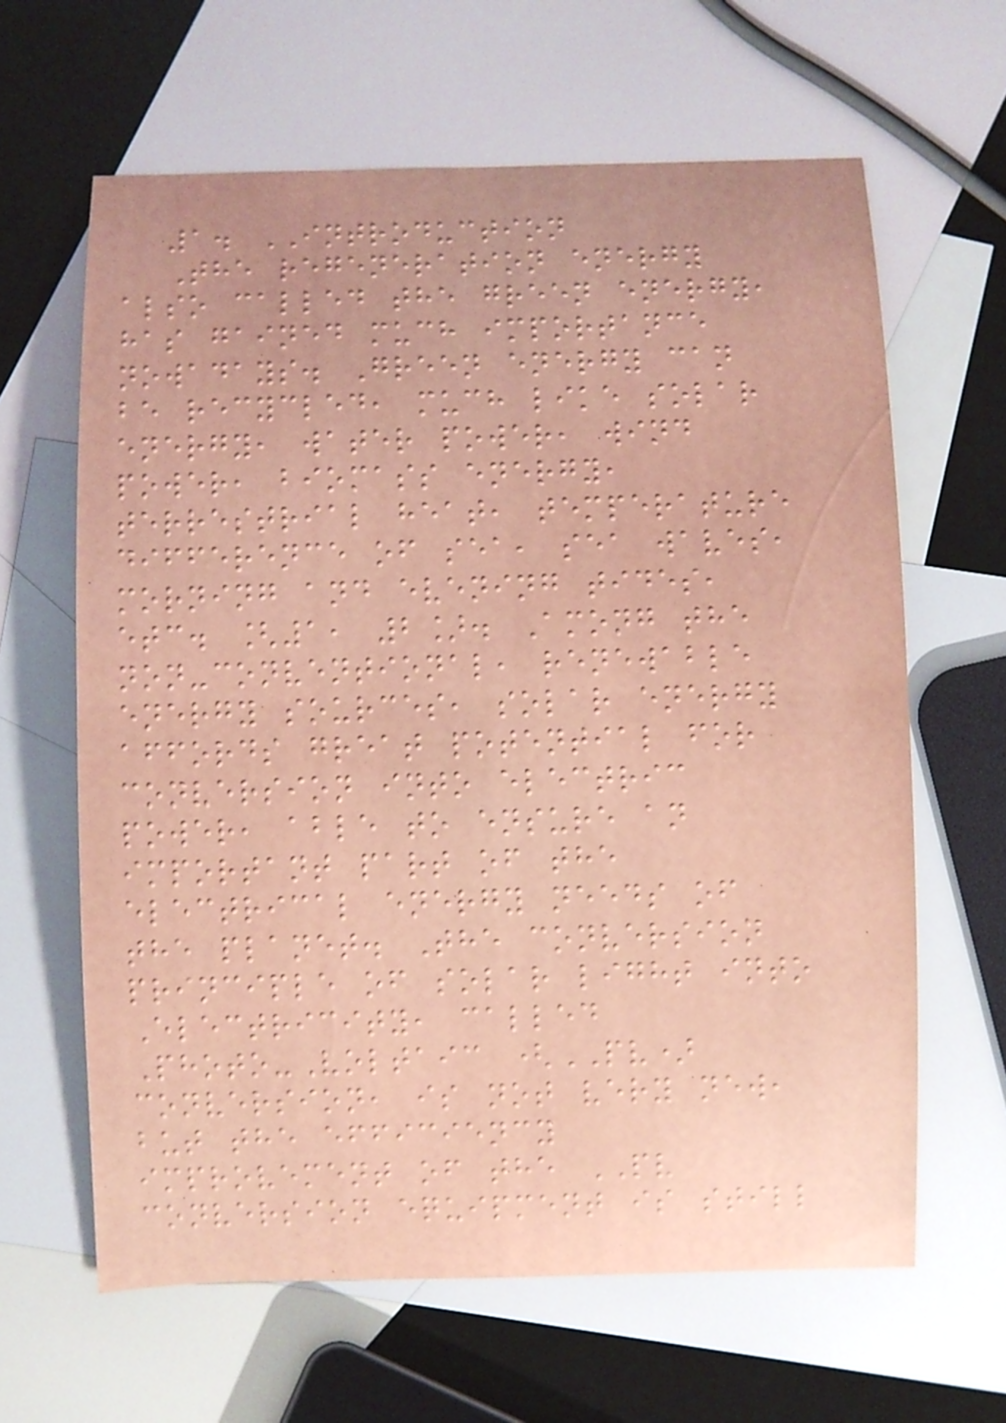1. INTRODUCTION
The regeneration energy
also called the green energy,
has gained much importance
nowadays. Green energy can
be recycled, much like solar
energy, water power, wind
power, biomass energy,
terrestrial heat, temperature
difference of sea, sea waves,
morning and evening tides,
etc. [1, 2]. Among the
non-conventional, renewable
energy sources, solar energy
affords great potential for
conversion into electric
power, able to ensure an
important part of the
electrical energy needs of
the planet. The conversion
principle of solar light into
Electricity, called
Photo-Voltaic (PV)
conversion, is not very new,
but the efficiency
improvement of the PV
conversion equipment is still
